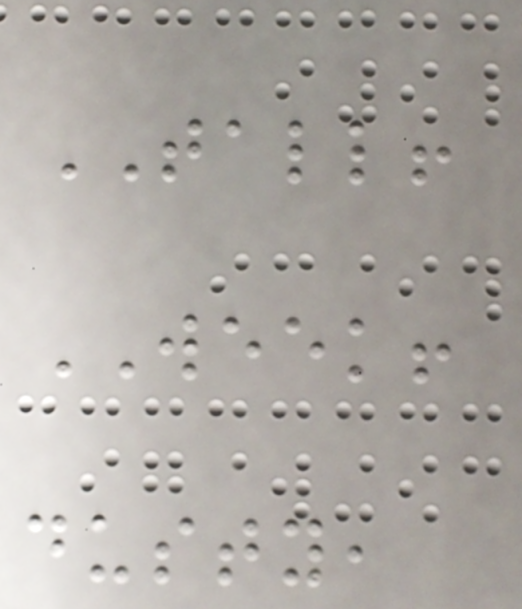TALL!
WEEK!
dusty,
